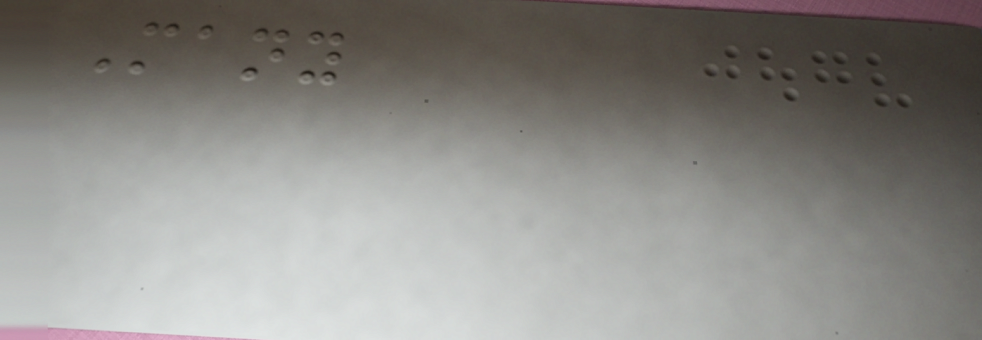Many
